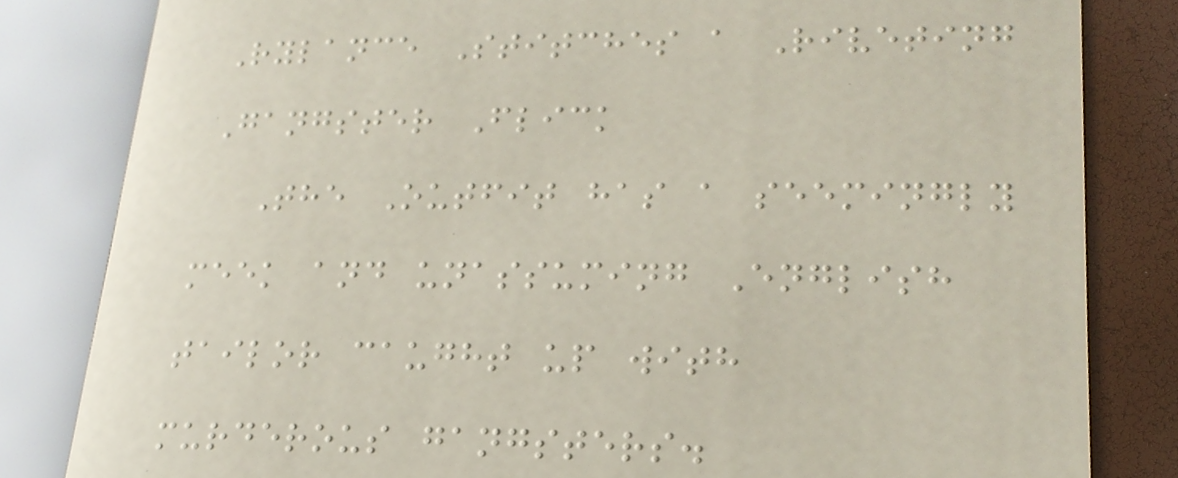Rylance Stitches a Riveting
Gangster Flick
The Outfit has a seemingly
meek and unassuming English
tailor caught up with
murderous gangsters.
